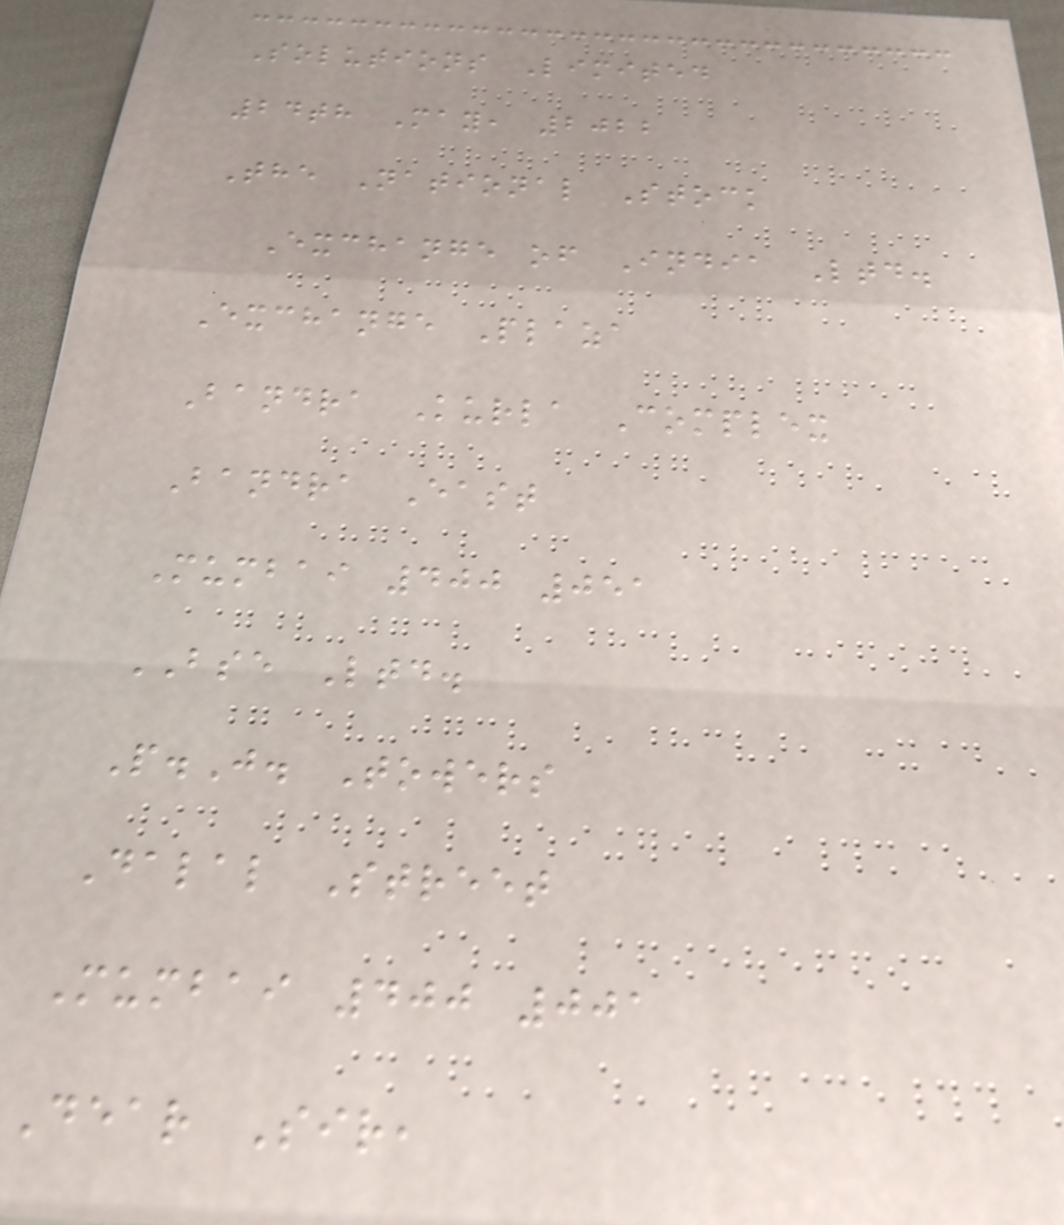Solutions Limited
24th May, 2022
The National Stock
Exchange of India Ltd.
Exchange Plaza
Bandra Kurla Complex
Bandra East
Mumbai 400 051
BSE Ltd.
P.J. Towers
Dalal Street
Mumbai 400 001
Dear Sir,
